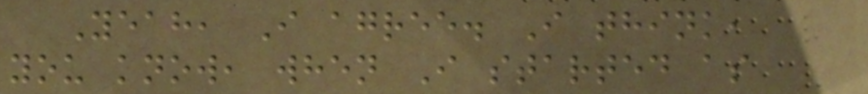Yeah, I agree. I think,
you know, when I started as
